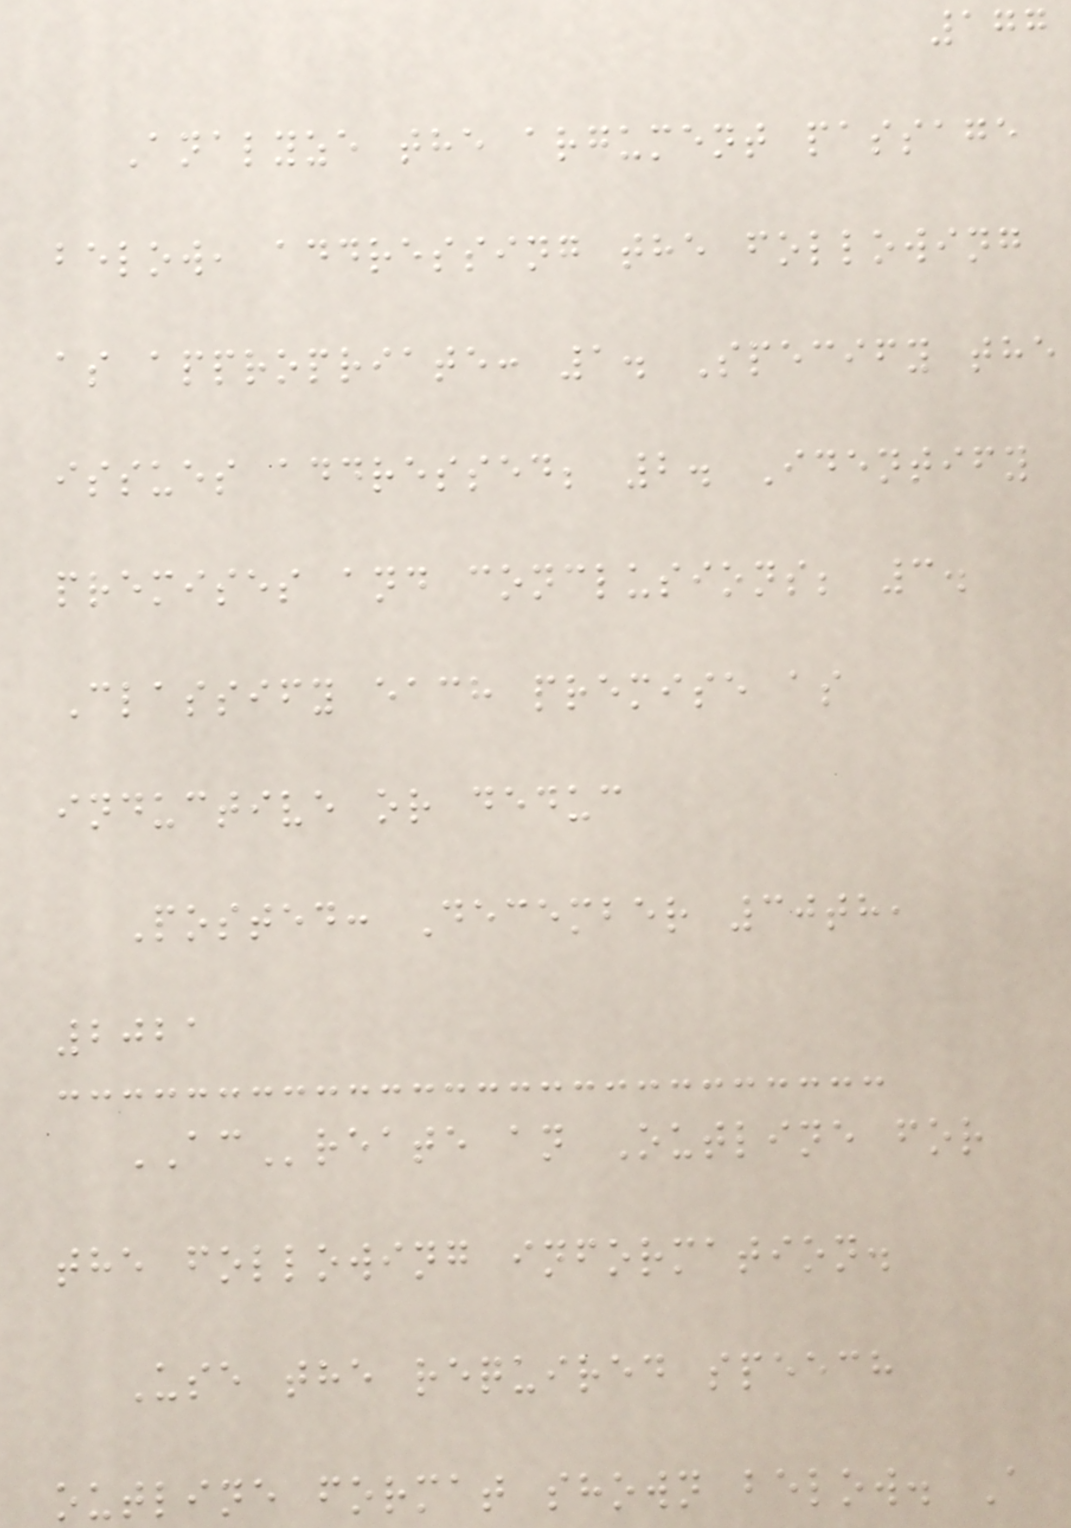177
Analyze the argument passage
below, addressing the following
as appropriate: 1. Specify the
issues addressed; 2. Identify
premises and conclusions; 3.
Classify each premise as
inductive or deduc
Posted: December 30th,
2021
ACreate an Outline for
the following information.
Use the required speech
outline format shown below. A
